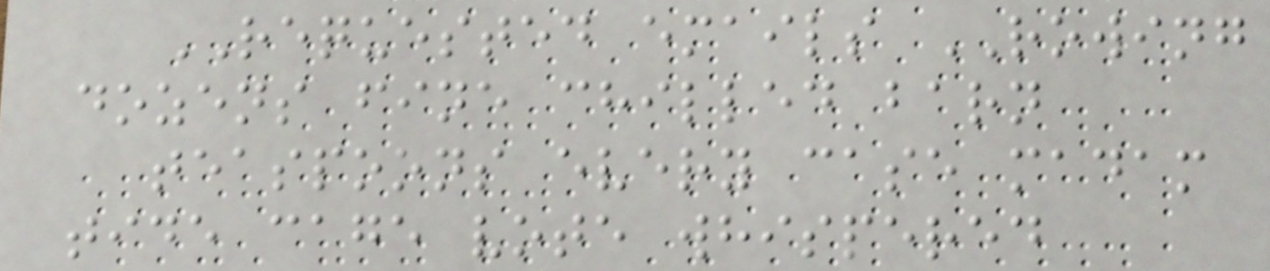REQUESTED emails ROWING
dozens fine chilled barn
teaspoons every case madam
tide cage vote whispered
